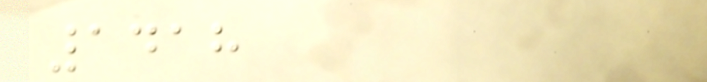1418
